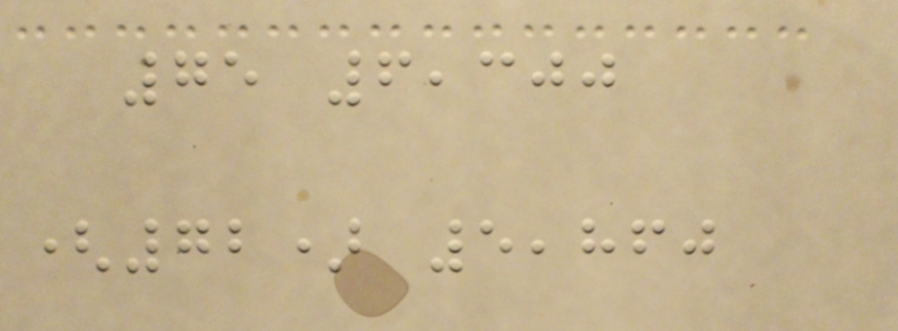75 6,300
(72) 5,860
